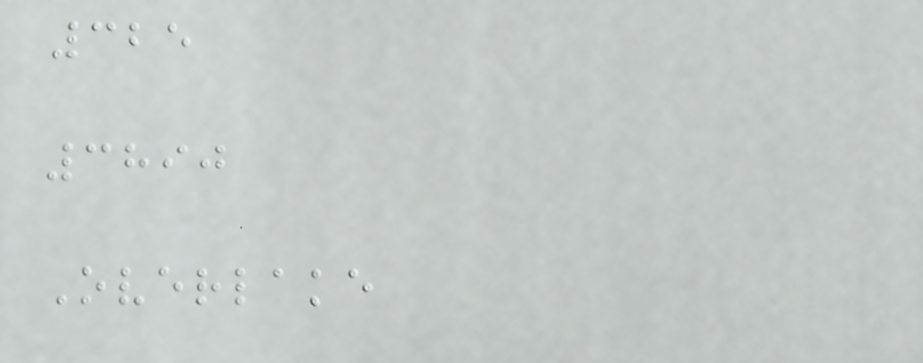325
3890
Overlake
